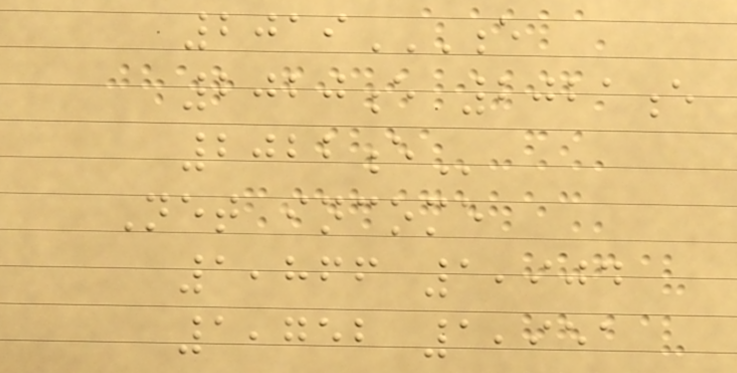2019E
2020E 2021E
2022E
Net income
1,866 1,904
1,752 1,951
